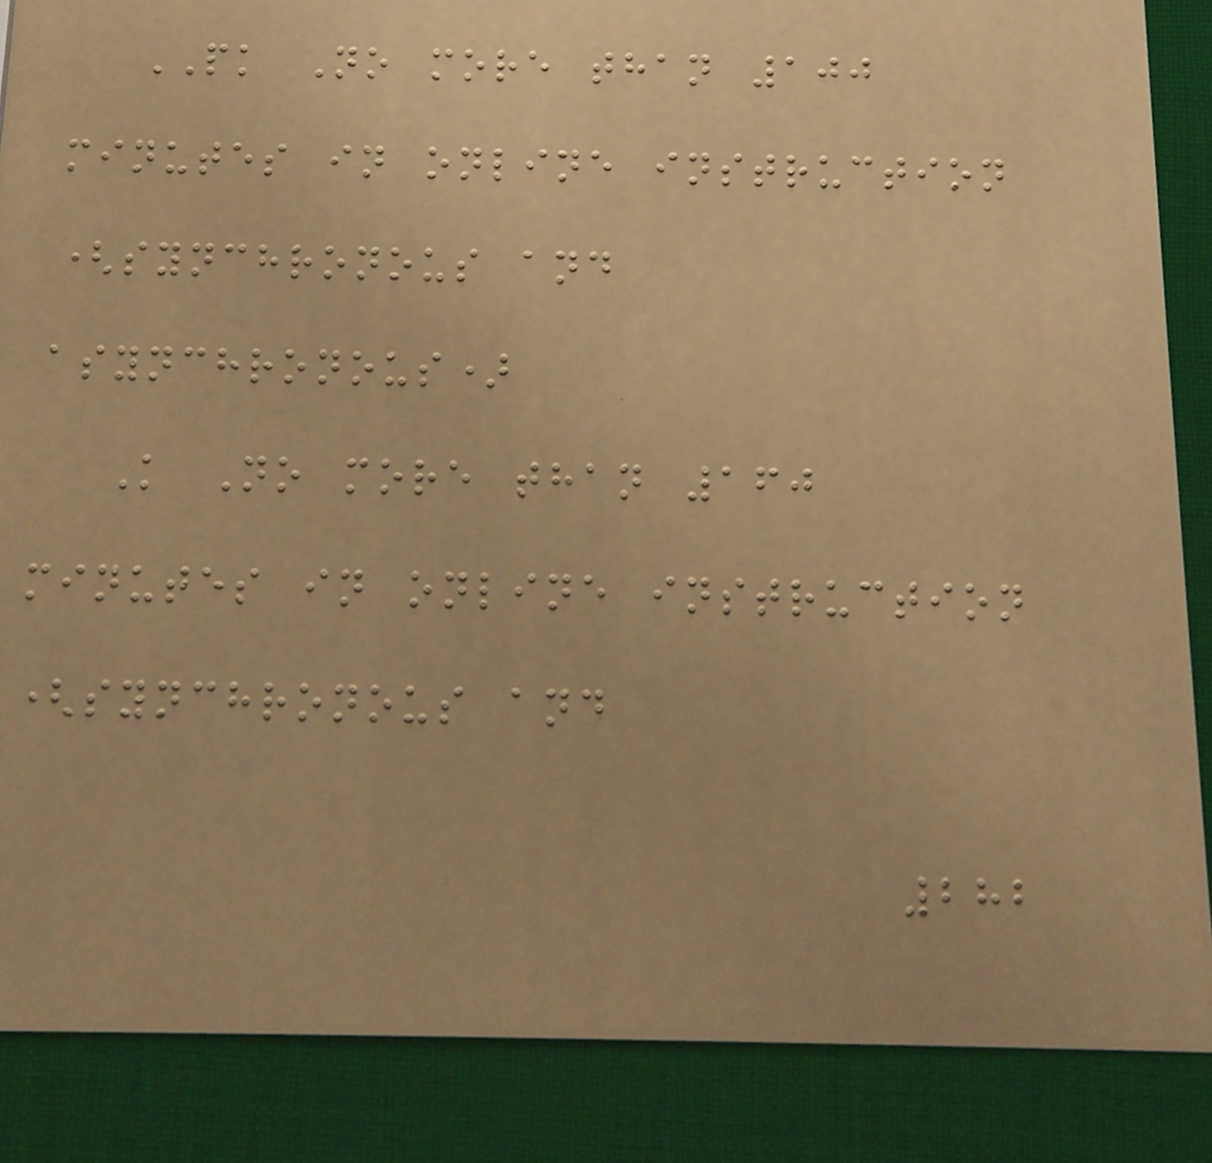PK No more than 100
minutes in online instruction
(synchronous and
asynchronous)
K No more than 160
minutes in online instruction
(synchronous and
282
